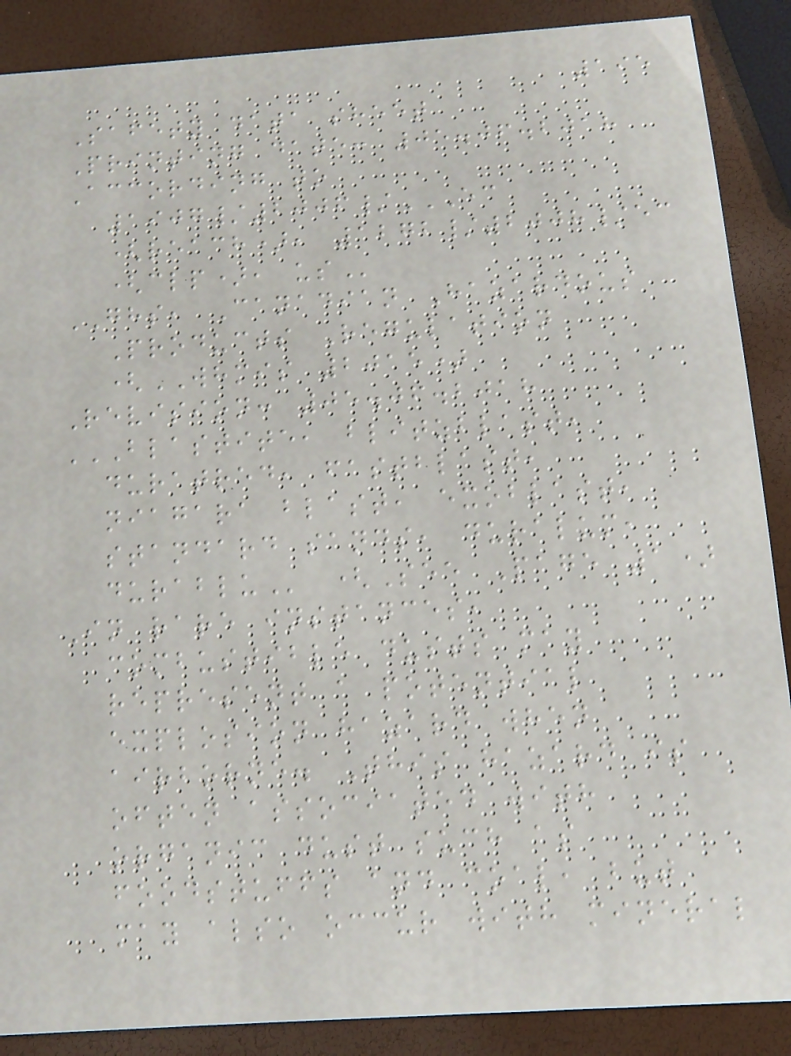195
Safety data sheet
Printing date: 05.06.2018
According to
1907/2006/EC
(REACH), 1272/2008/EC
(CLP), US
GHS, Canadian Hazardous
Products Regulation
(WHMIS 2015)
Revision: 05.06.2018
BLASTITE, BLITZBLAST,
DURATRED, FASTBLAST,
NIAGARA BLAST, EXOBLAST,
STANDARD SANDS, DURALUM,
DURABLU (See Page 1)
In rare instances,
combustible dusts may
represent a potential
explosion hazard when
airborne. This hazard is
often associated with
organic dust such as
foodstuffs and coal, but
may also occur with mineral
